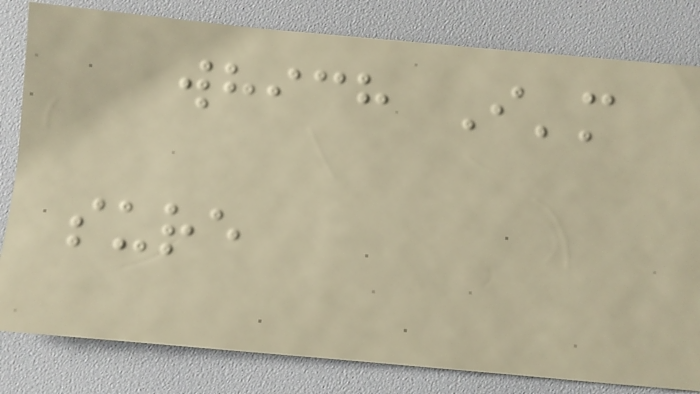which I'm
sure
